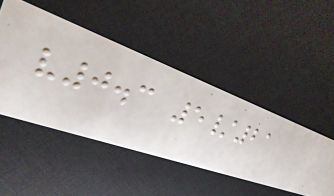v0.3 5/21
